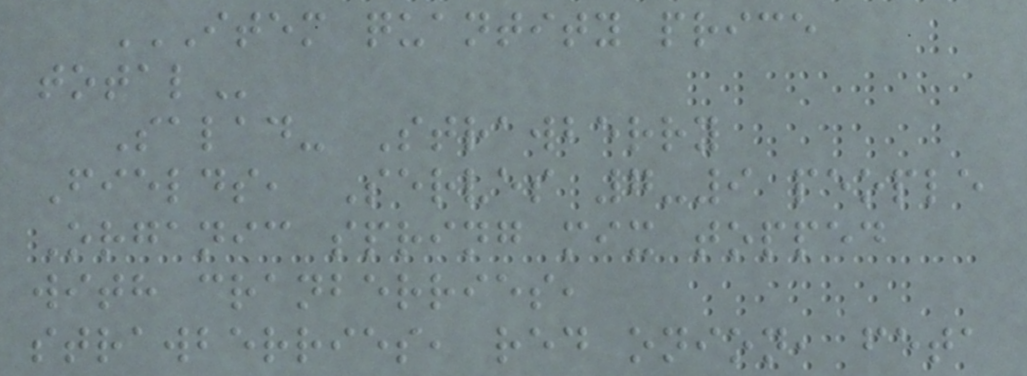ITEM QUANTITY PRICE
TOTAL
Salad- Strawberry
Fields, Serves 7-9 people
Organic spring mix topped
with cranberries,
strawberries, red onion, feta
